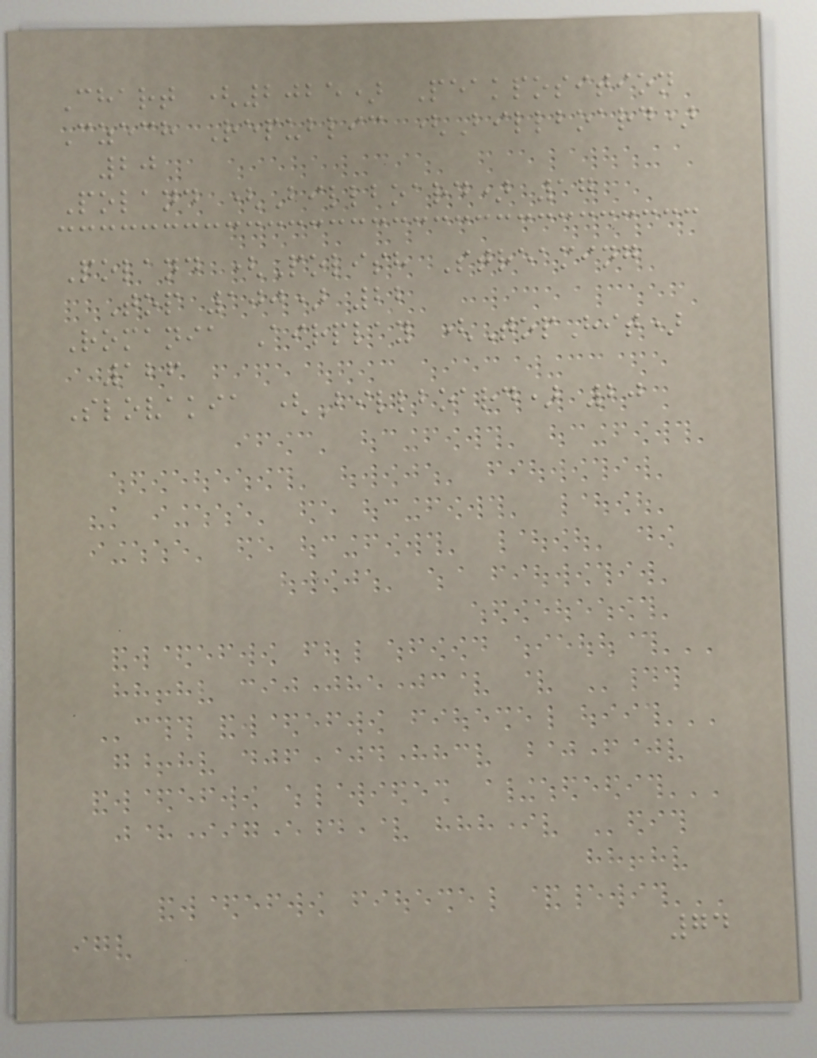Chart (2025) Peakposition
Czech Republic (Billboard)
20
Poland (Billboard) 17
Poland (Polish Streaming
Top 100) 22
Romania Airplay (TopHit)
126
Slovakia (Billboard) 20
74
